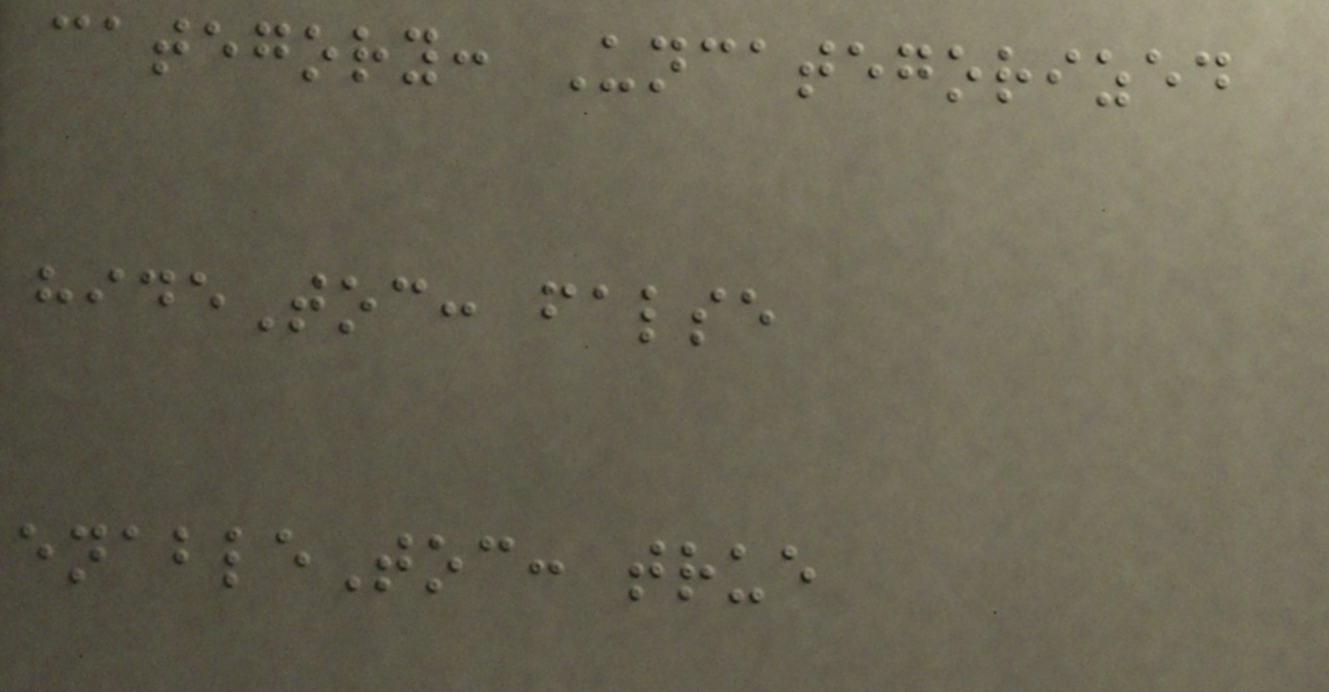category: Uncategorized
hideToc: false
enableToc: true
